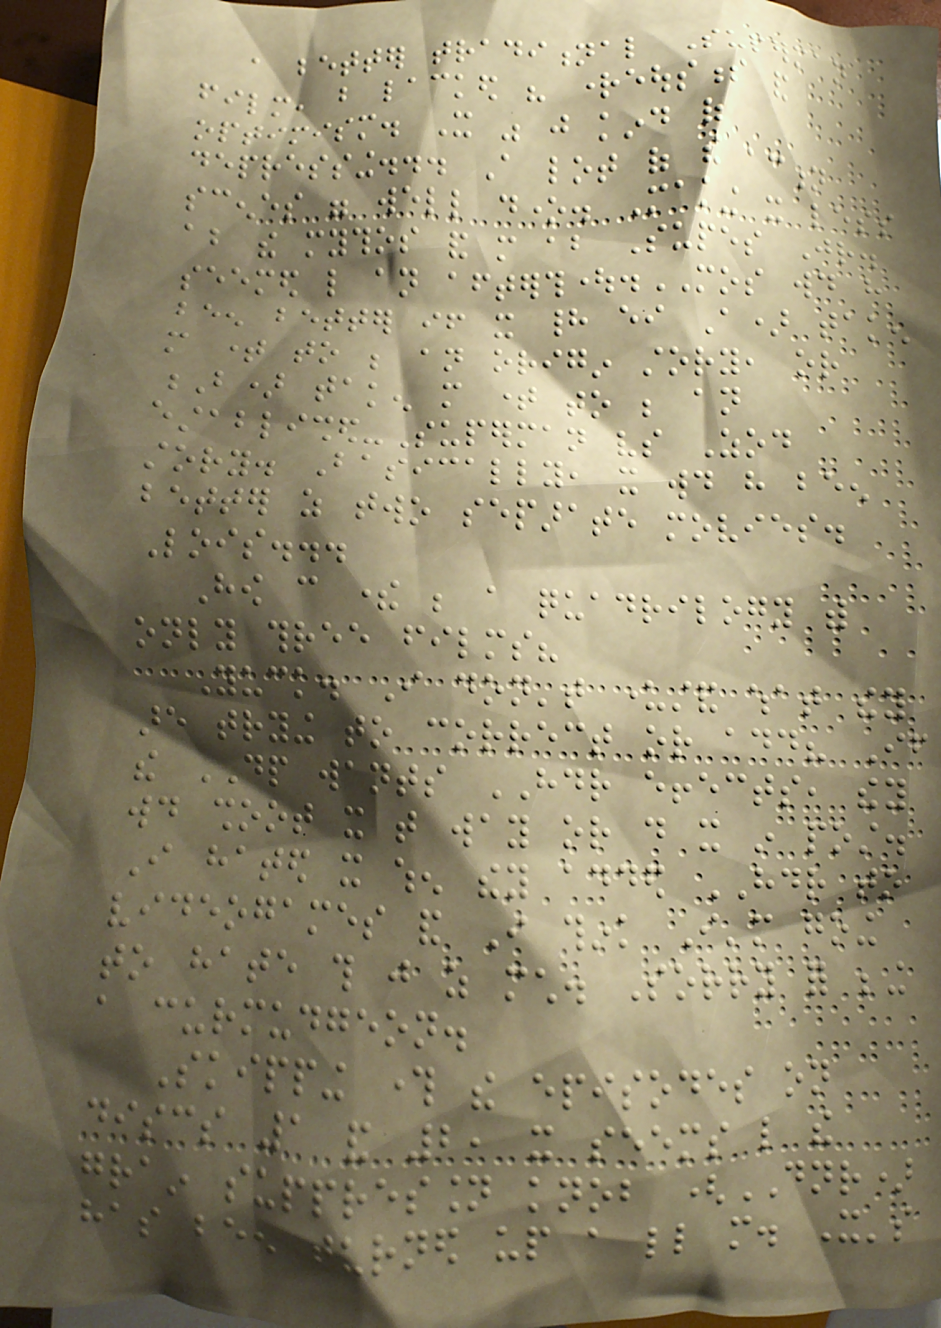a better traditional Superman
film, but lacked his righteousness and
optimism. It was just kind of
depressing... A lot of the action
scenes were well done. Making it less
about the mythos and more about Supes Jr.
seemed like an afterthought.MOS would have
been better if it had either A) taken
more time to be an origin story, or
B) taken more time to be an
established-Superman vs Zod
story. Basically, it would have been
better as two separate movies.
Lois...
How can there be a quadrilogy with
only three films?
Yuck. I don't understand what they
are trying to correct or add? If
the DP wants HDR effects, they
would shoot it that way or do it in post.
I hated it when they added HDR to
videogames and I think I'm going
to hate this just as much. Sorry for being
a curmudgeon.
Skipping through the episodes on
discs 1 and 2, it seems like the
grain suppression knob (DNR)
has been turned up a little more. It's
